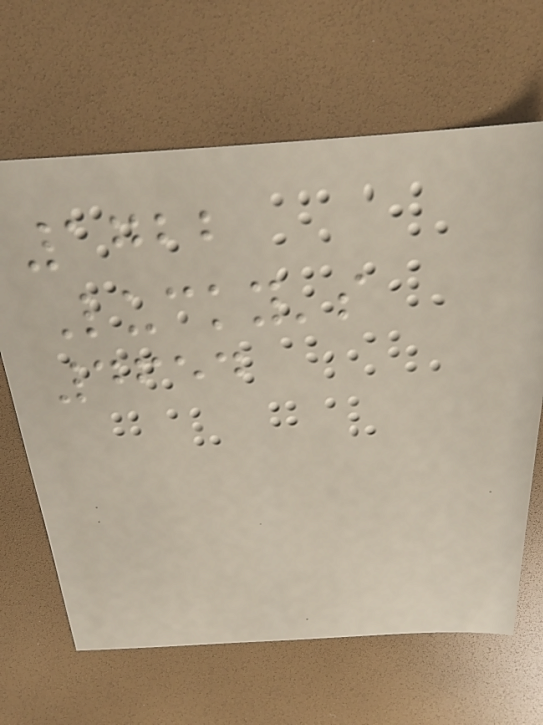1722
Lucky's
4654
